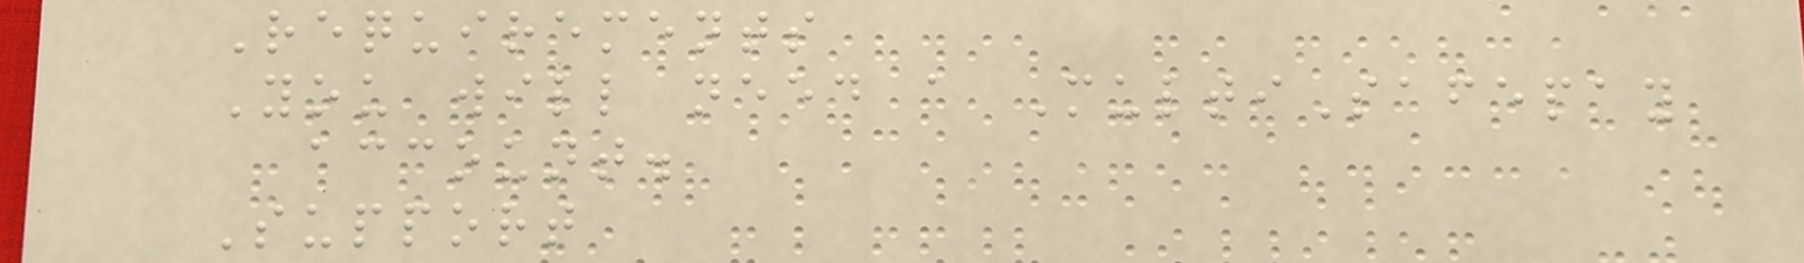Requirements
You will need a MultiSafepay
account.
Support
